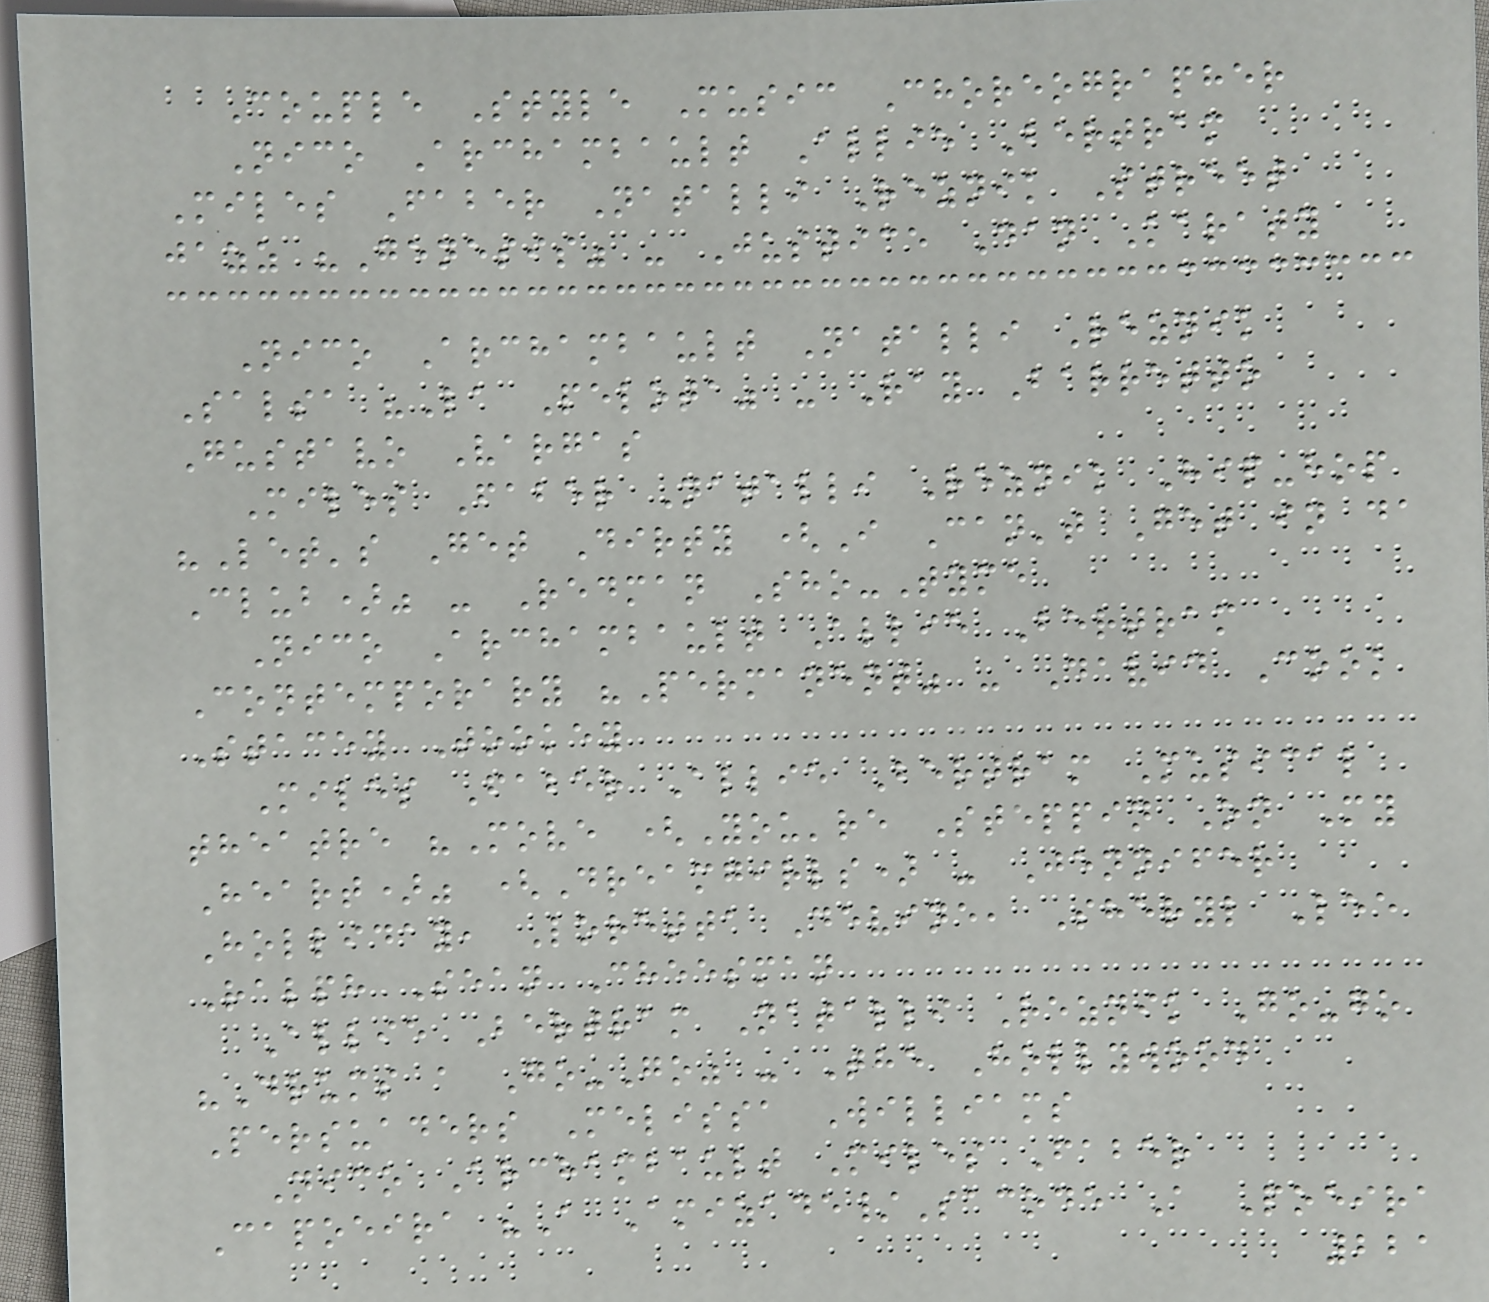Couple Style Music Choreographer
Nico Archambault Allie Bertram
Miles Faber Natalli Reznik Street
jazz "Genesis" - Justice Dan Karaty
Nico Archambault Natalli Reznik
Salsa "La Pelota" - Ray Barretto
Gustavo Vargas
Miles Faber Natalli Reznik Hip-hop
"Let's Get Dirty (I Can't Get in da
Club)" - Redman Sho-Tyme
Nico Archambault Allie Bertram
Contemporary "Permanent" - David Cook
Stacey Tookey
Miles Faber Allie Bertram Musical
theatre "Move (You're Steppin On My
Heart)" (Dreamgirls) - Jennifer
Holliday, Loretta Devine, Sheryl Lee
Ralph Sean Cheesman
Allie Bertram Natalli Reznik Go-go
"Drums a Go-Go" - The Hollywood
Persuaders Melissa Williams
Nico Archambault Miles Faber
Capoeira "A Amizade/Sacode A Poeira
221
